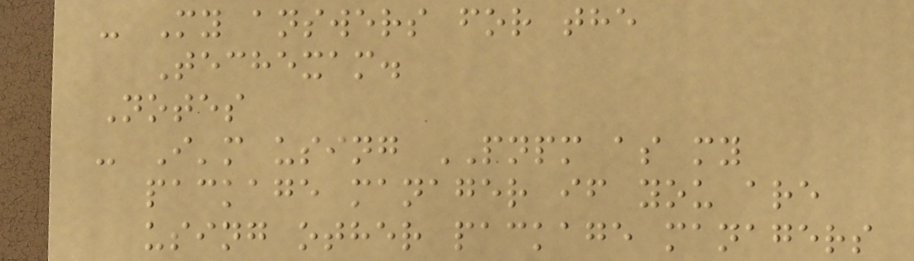- My answers for the
Techexam.
Notes
- I'm using PNPM as my
package manager if you are
using other package managers
